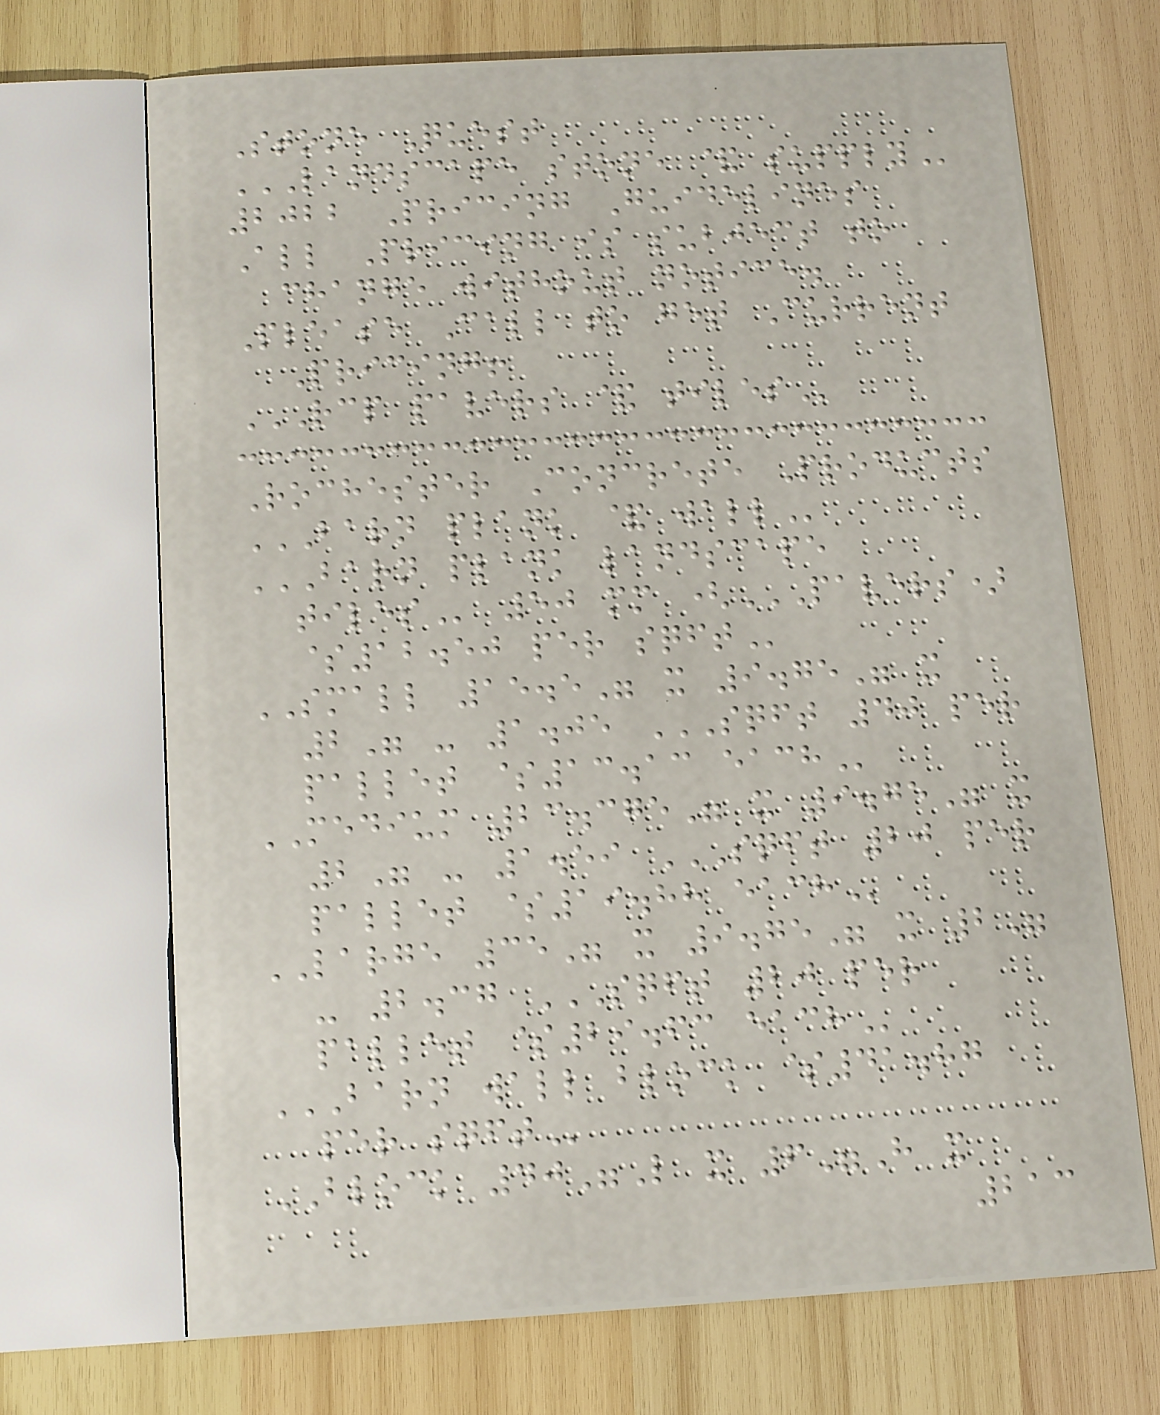Stone Quest
LANDSCAPE STONE & SUPPLY
2022 Pricing Guidelines
All Pricing is subject to
change without notice.
Please Call to get Current
Pricing!
RCP PAVERS & TILES
Rochester Concrete Products
BARN PLANK & WALL
BARN PLANK LANDSCAPE
TILES 50 mm (PAVERS)
$12.50 PER SQFT
SMALL 15.5" x 9.75" x
2" - 1.05 SQFT 40 PER
PALLET $13.13 EACH
MEDIUM 23.375" x 9.75" x
2" - 1.59 SQFT 20 PER
PALLET $19.88 EACH
LARGE 35" x 9.75" x 2"
- 2.37 SQFT 20 PER
PALLET $29.63 EACH
BARN WALL BLOCK $41.87
PER SQFT
BLOCK 40"L x 6"H x
213
